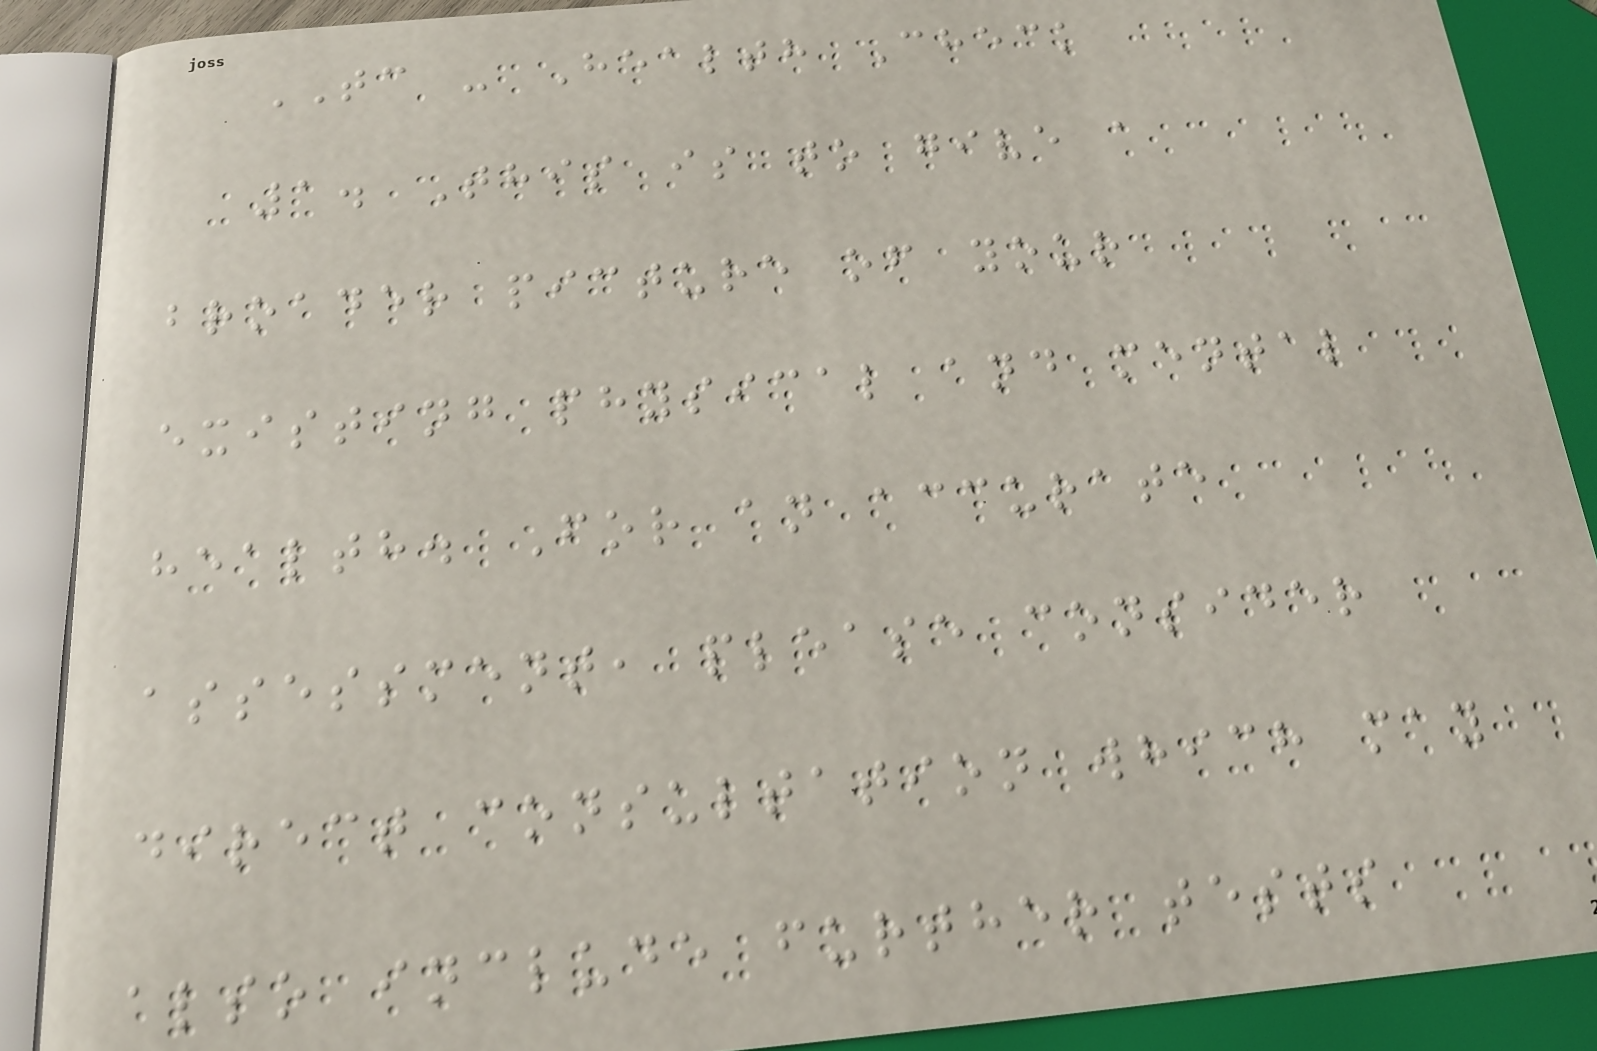TC - Health Check
1. This is to give a
broader picture of your
existing physical and mental
health. For an accurate
assessment, please consider
direct consultation which may
also include further tests
